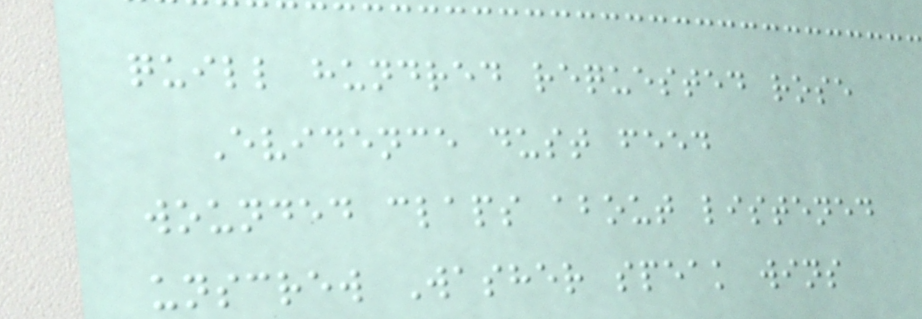quill hundred requested rose
Evidence dust feed
wounded claps about listened
unscrew Washer speak wins
